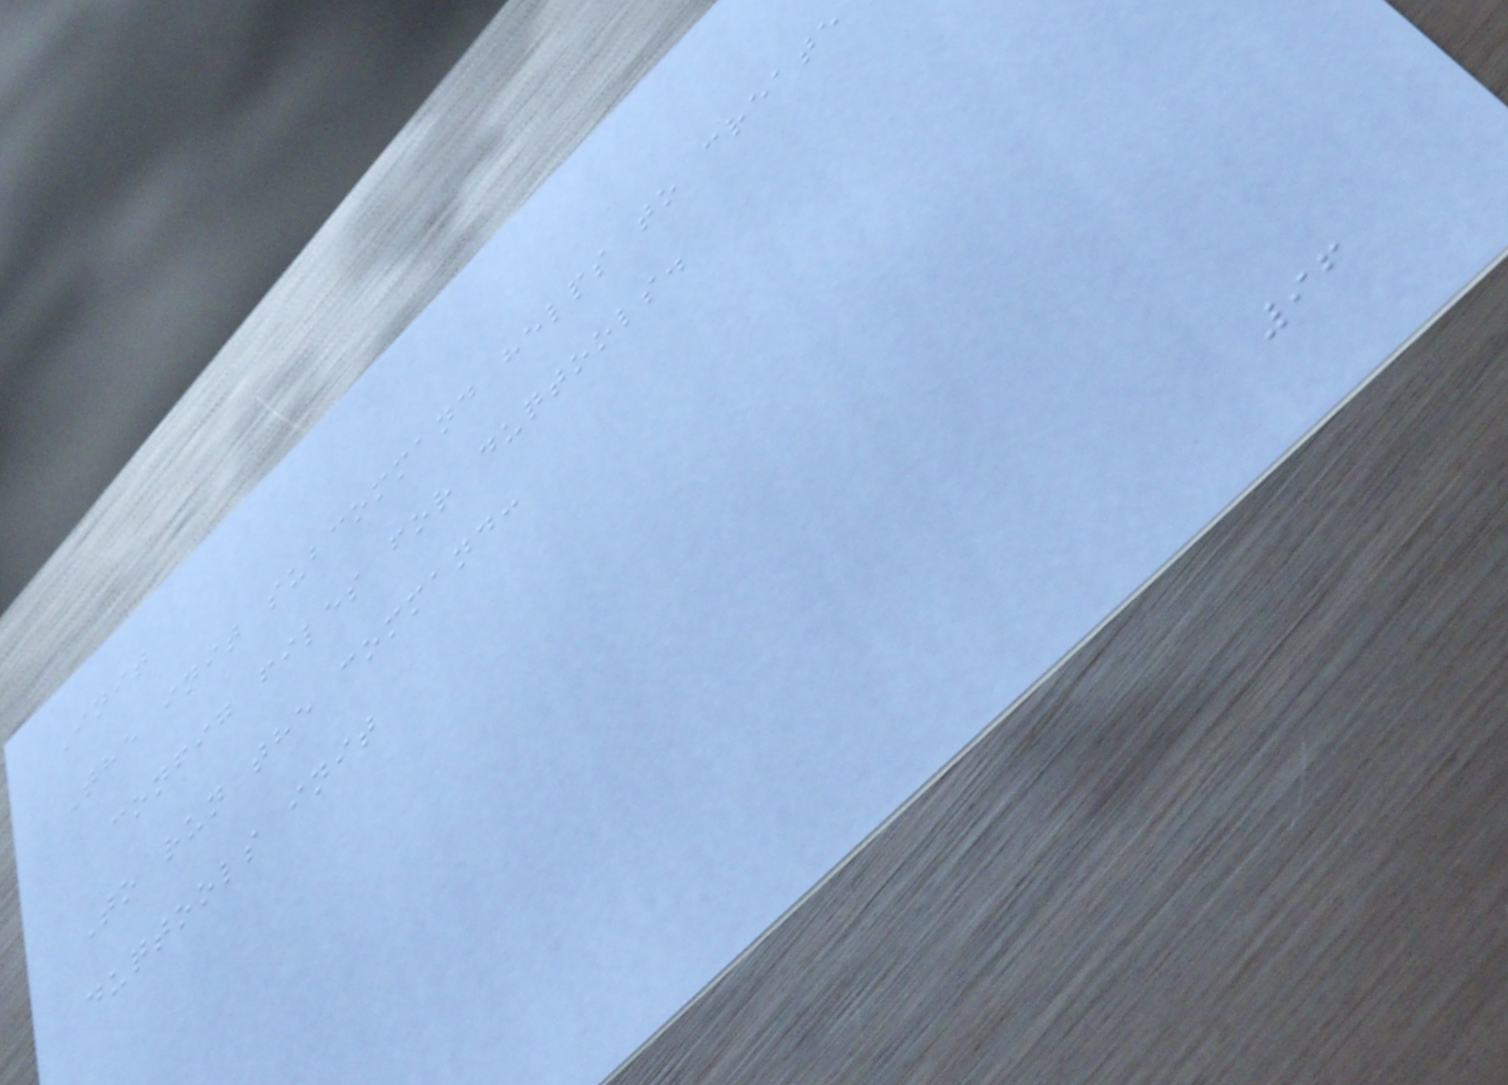Init
The init subcommand helps to create
config files for duqtools.
To run the command:
duqtools init
96
